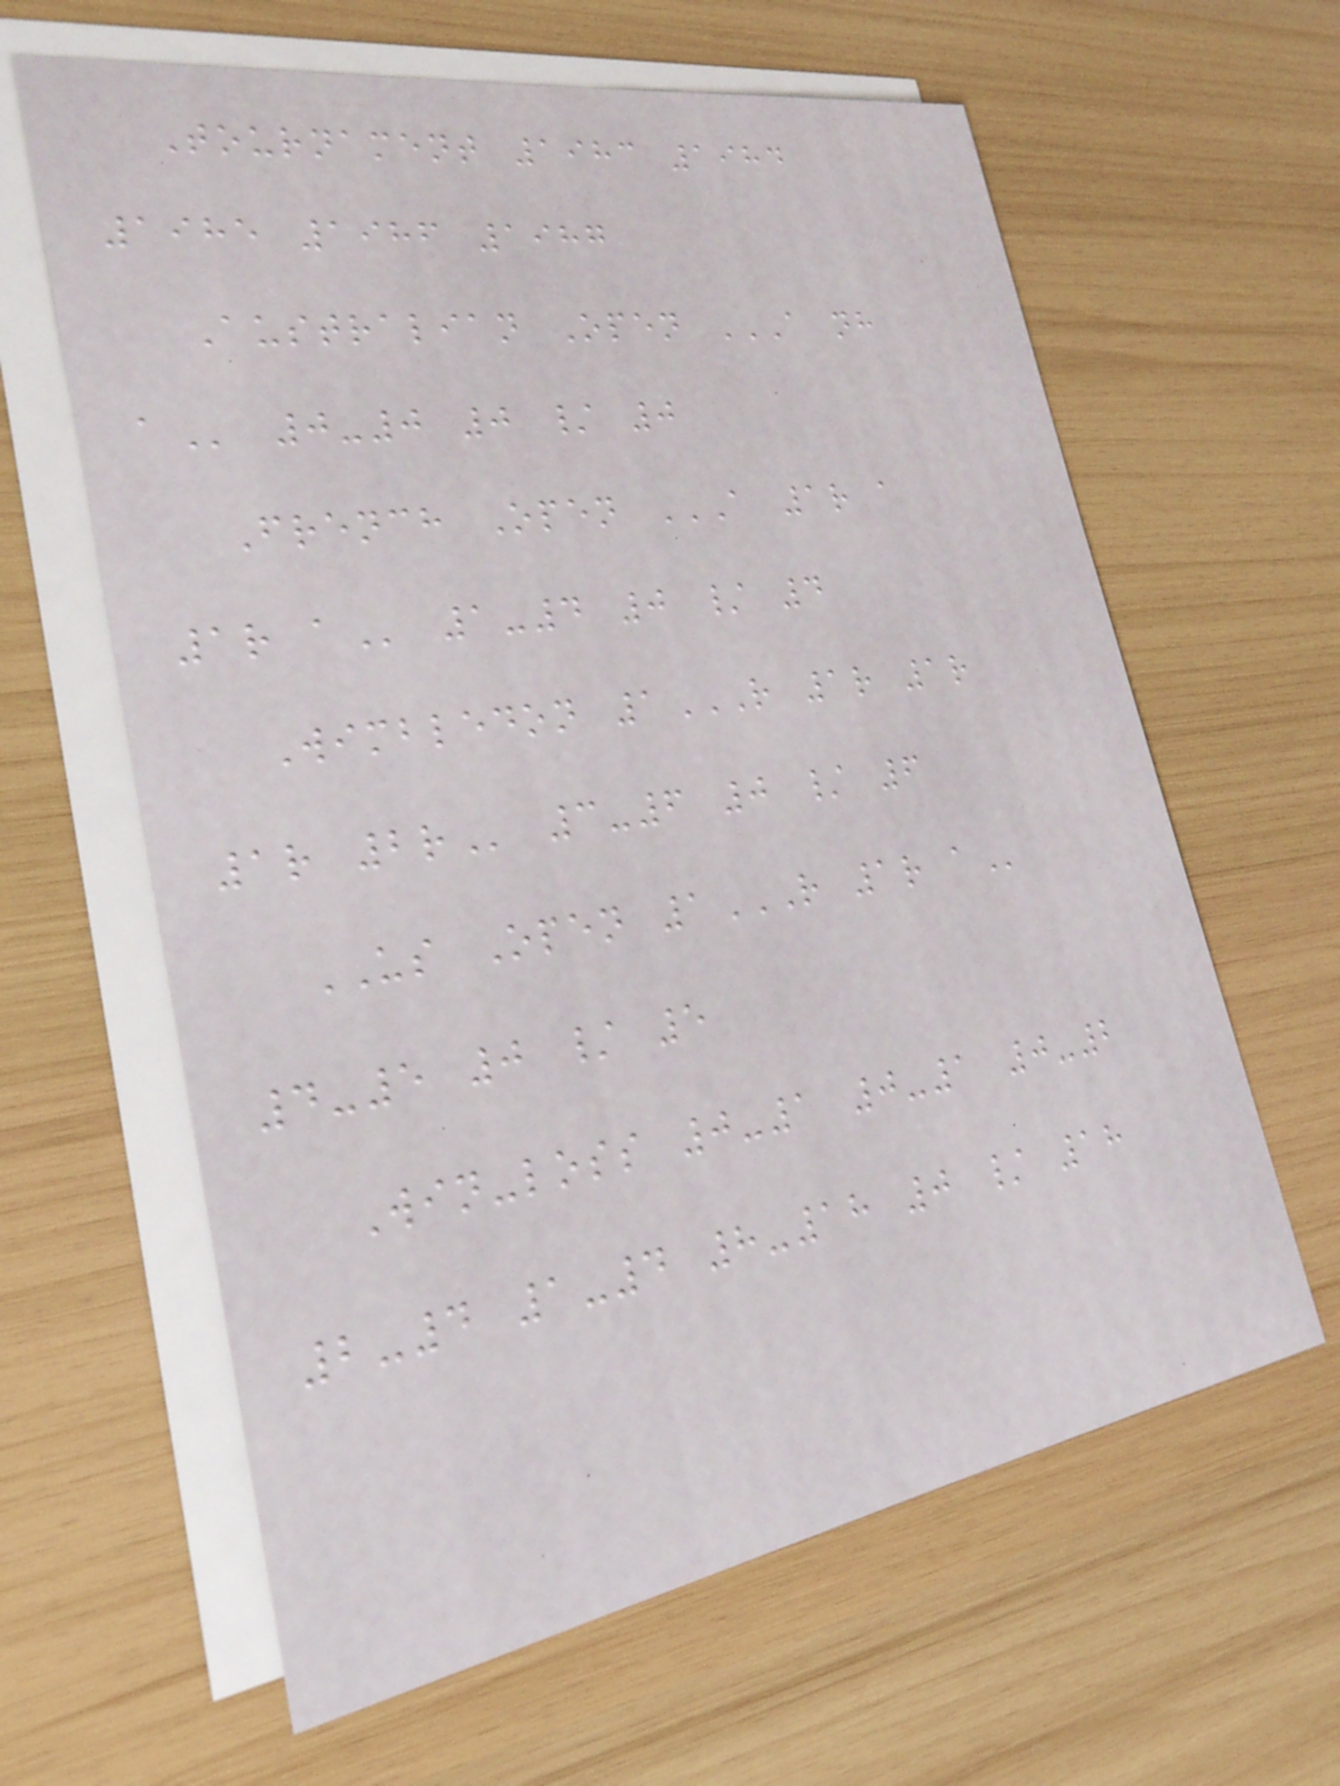Tournament 1983 1984
1985 1986 1987
Australian Open A NH
A 0-0 0 / 0
French Open A 1R A
1R A 1-4 0 / 4
Wimbledon 1R 1R 1R
1R 2R 3-6 0 / 6
US Open 1R 1R A
4-5 0 / 5
Win-loss 0-1 0-1 0-2
2-4 1-4 8-18 0 / 18
